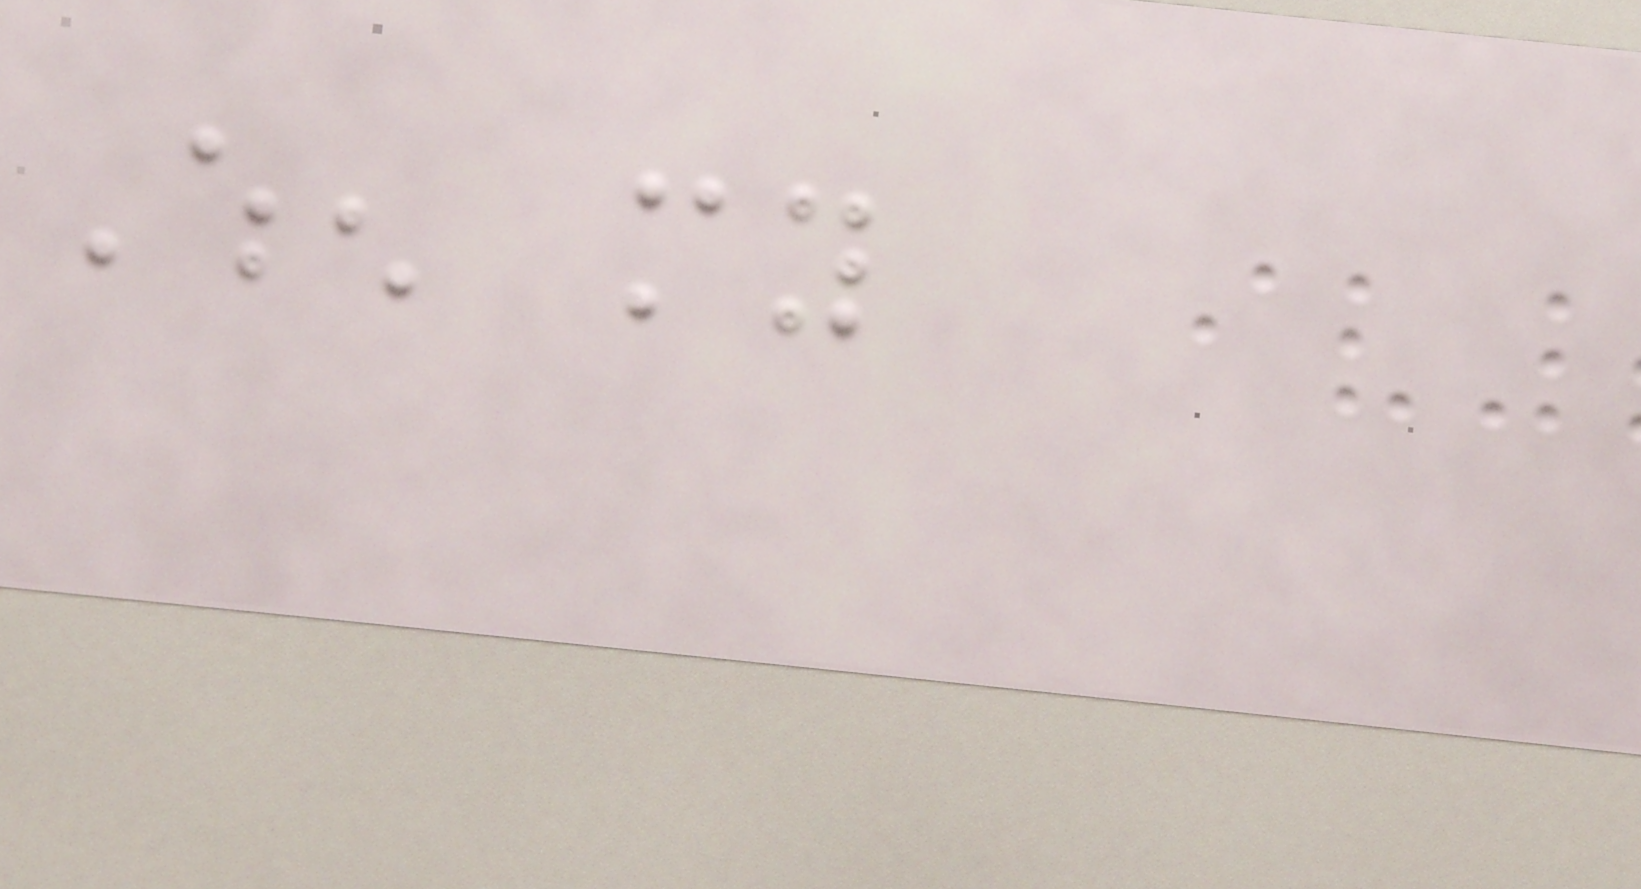When my
